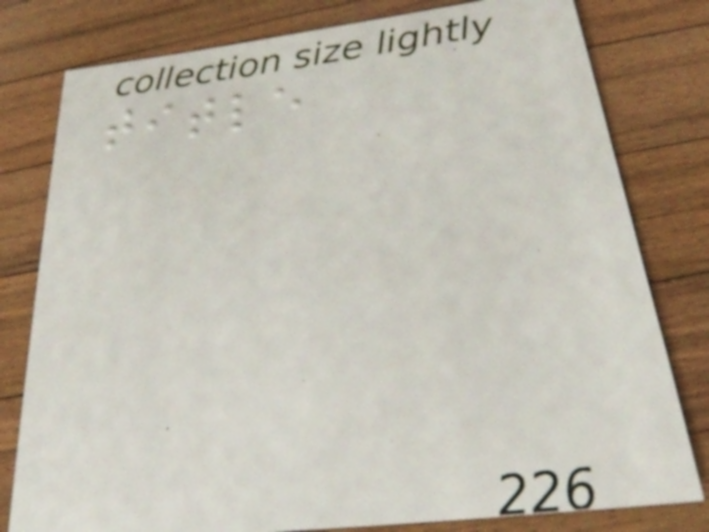title
